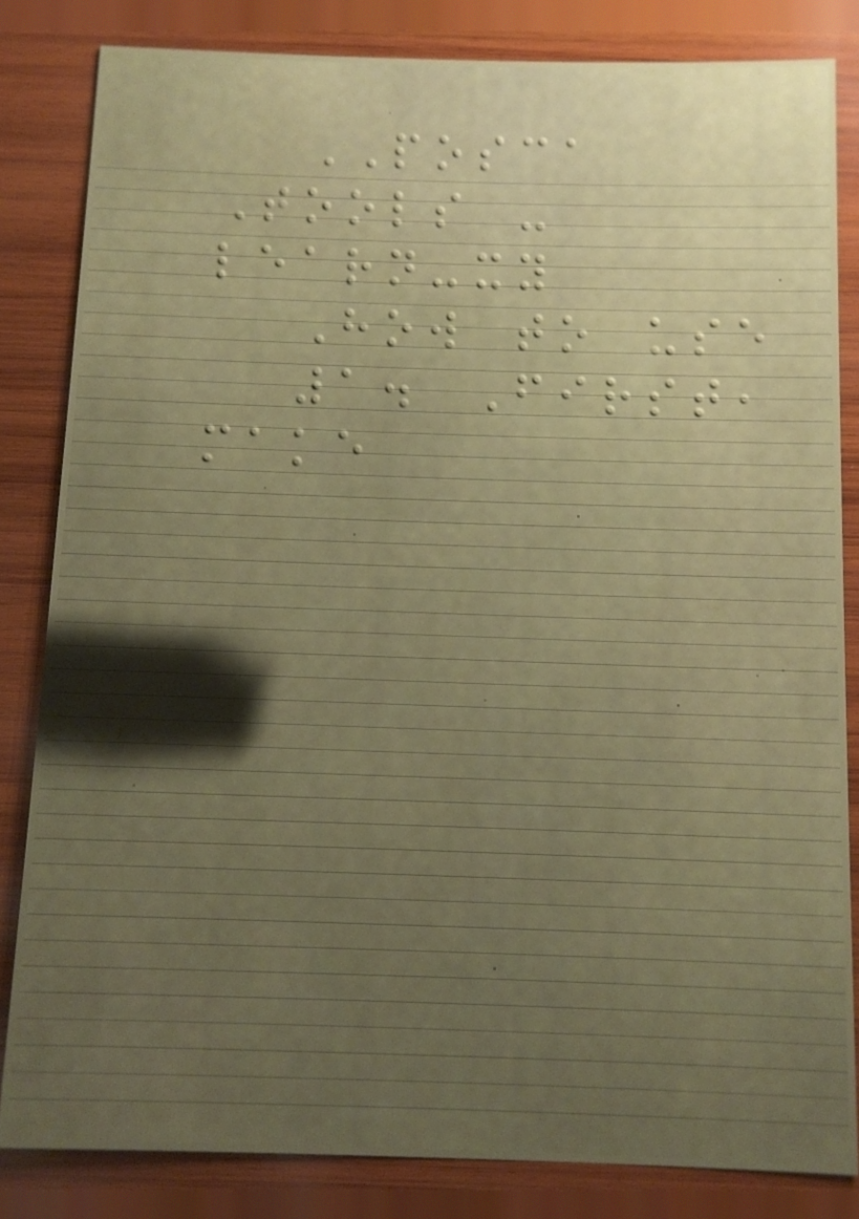POSCA
Tools -
learn-xy
How to use
1. First,
make
